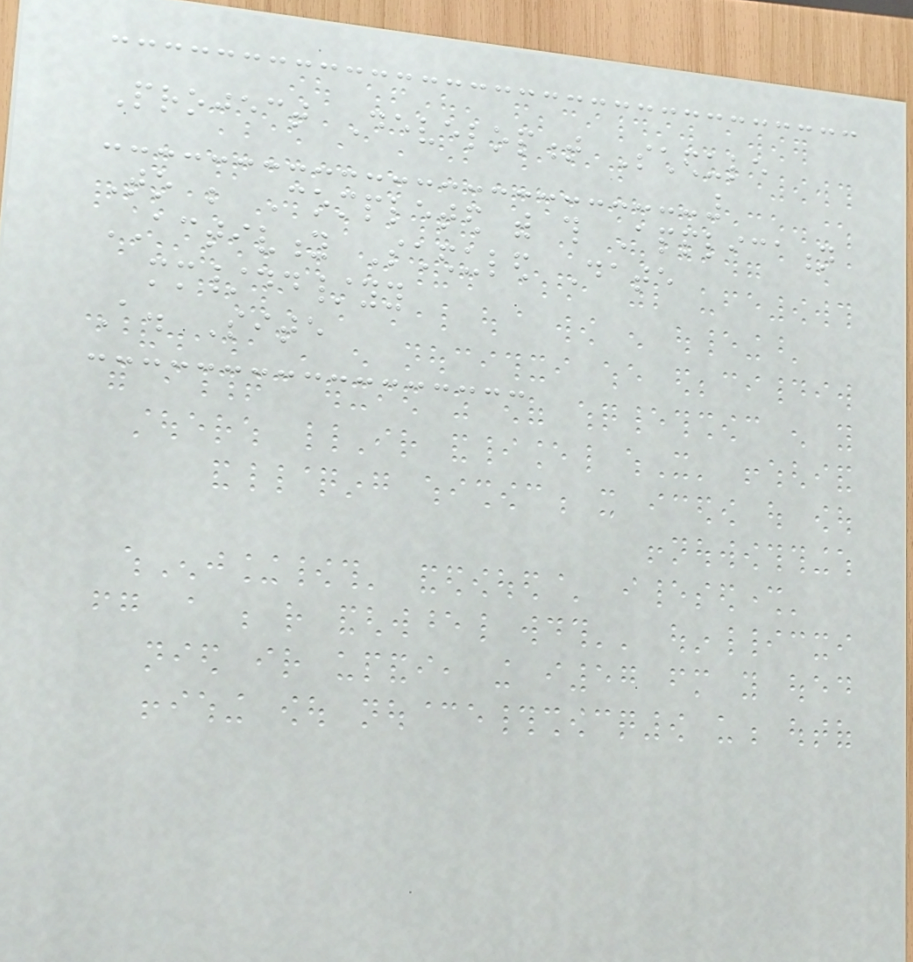Project Development Schedule
To be Completed with this Application
ACTIVITY Scheduled Date
mm/dd/yy
A. Site
